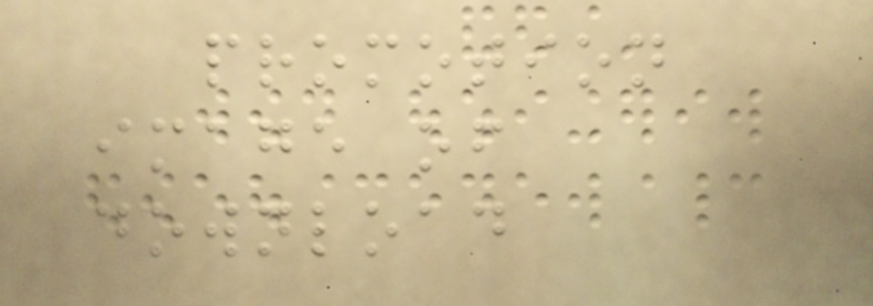promotion
image of
download
